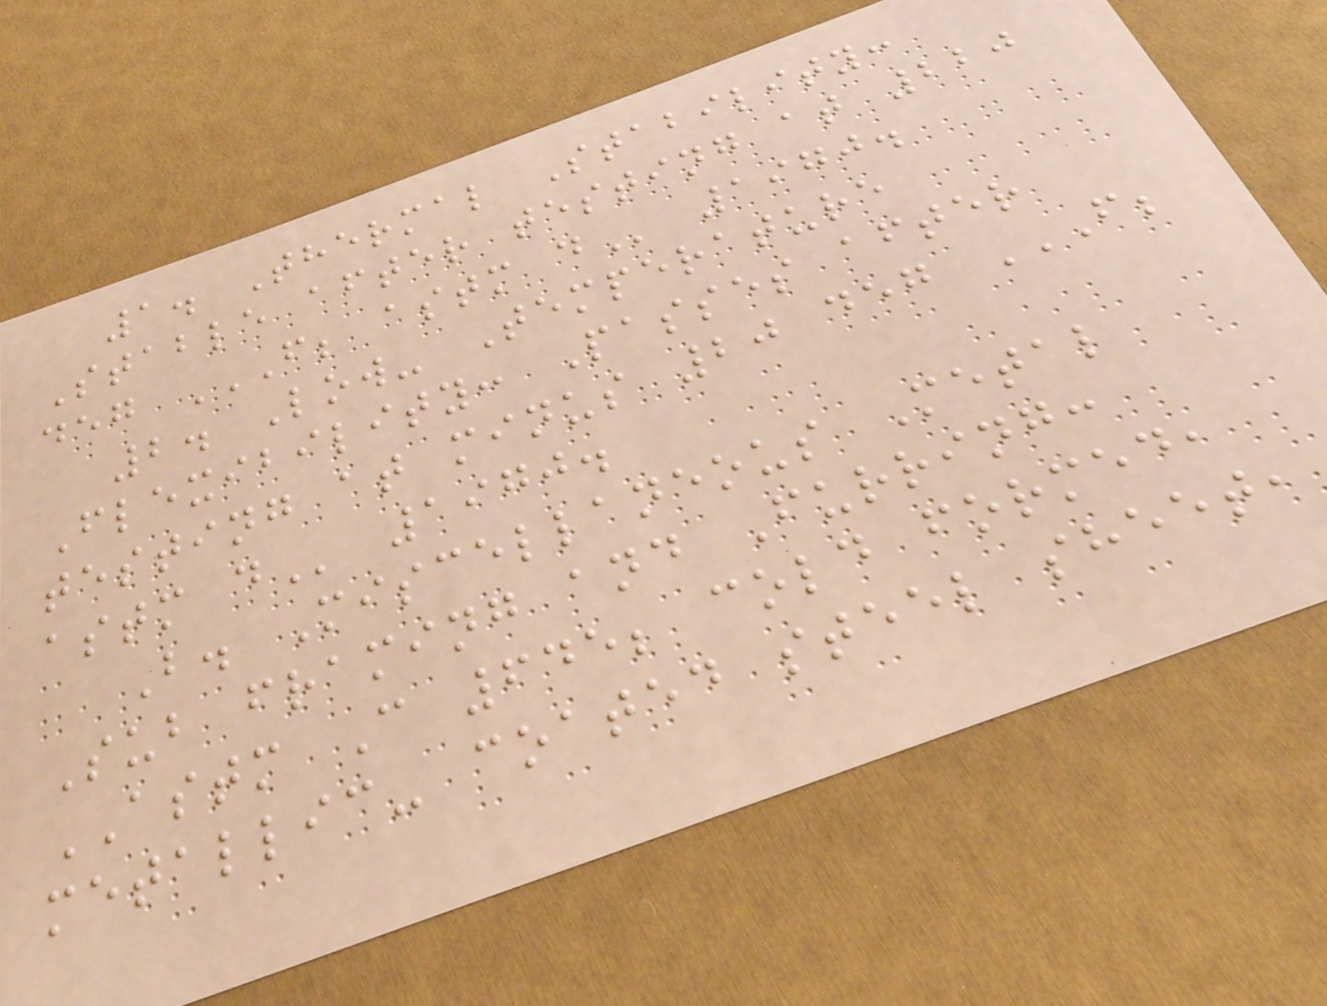1. Thermal Stability:
Stable after testing at 220
deg F; ASTM D 1970.
2. Low- Temperature
Flexibility: Passes after
testing at minus 20 deg F;
ASTM D 1970.
B. Miscellaneous Metal
Sub framing and Furring:
ASTM C 645; cold formed,
metallic- coated steel sheet,
